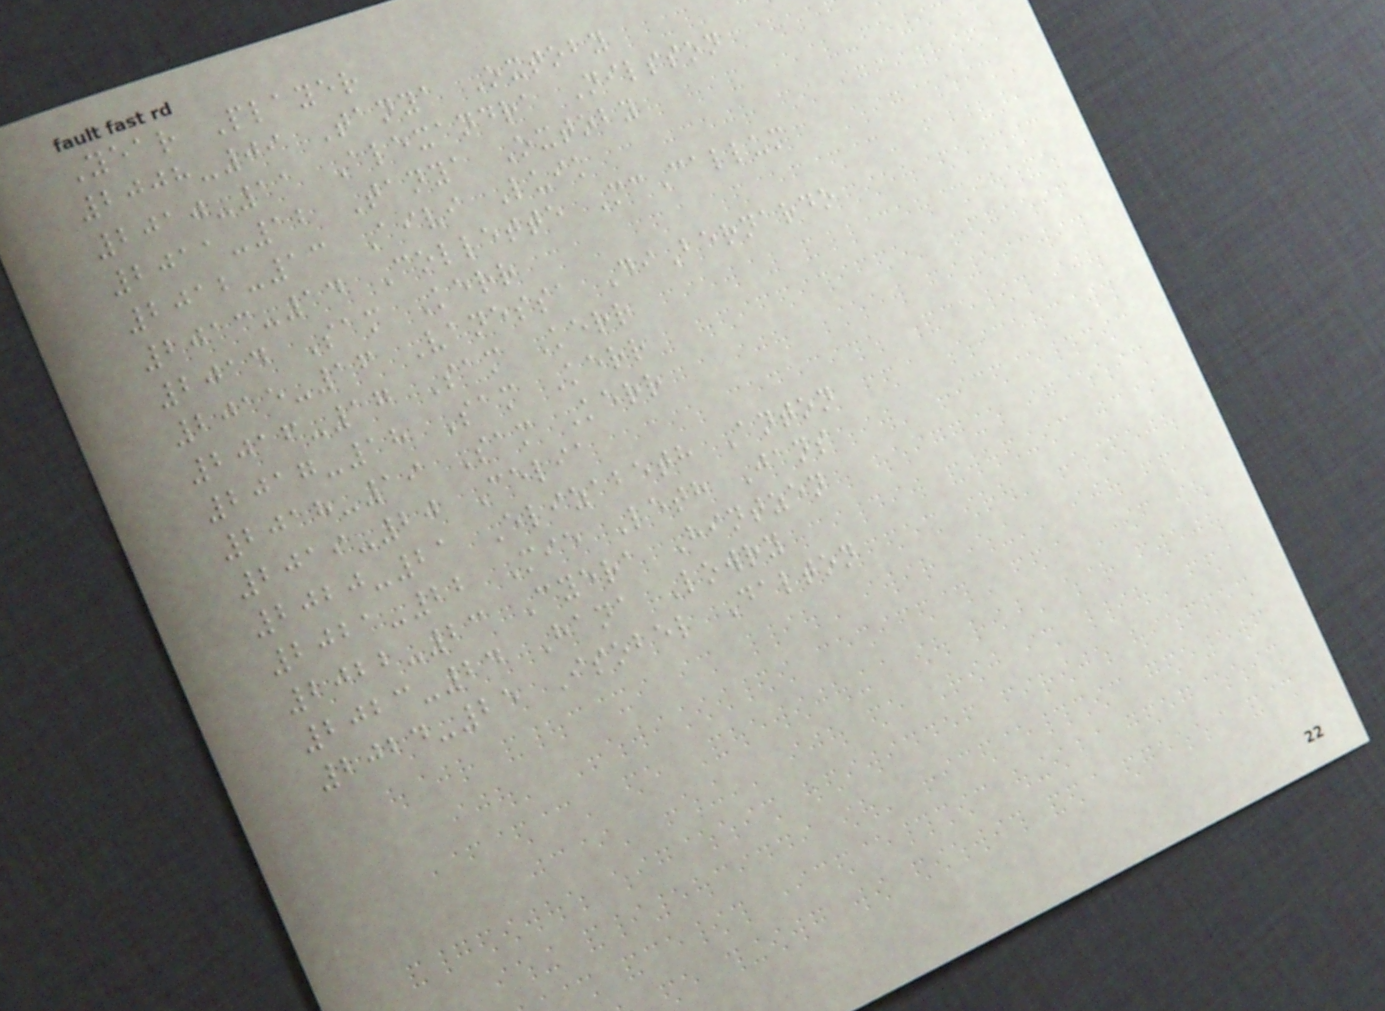Year Player
2008-09 Tanya Oxtoby
2010-11 Alexandra Nilsson
2011-12 Tanya Oxtoby
2012-13 Aivi Luik
2013-14 Collette McCallum
2014 Sam Kerr
2015-16 Vanessa DiBernardo
2016-17 Sam Kerr
2017-18 Sam Kerr
2018-19 Sam Kerr
2019-20 Celia
2020-21 Elizabeth Anton
2021-22 Mie Leth Jans
2022-23 Cyera Hintzen
2023-24 Hana Lowry
2024-25 Isobel Dalton
